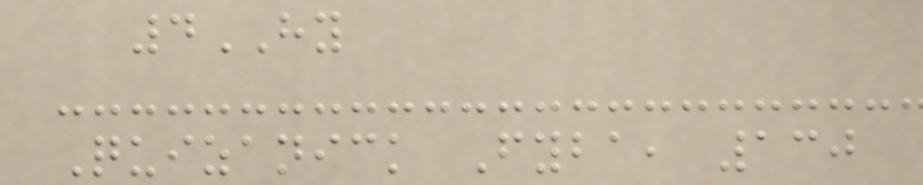4HY
Quizanick Fyba, 130
